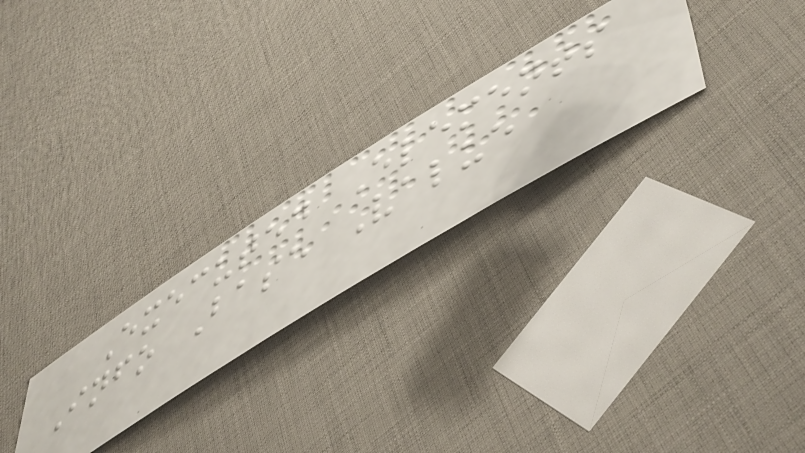Executed Elements
Info Base Value
